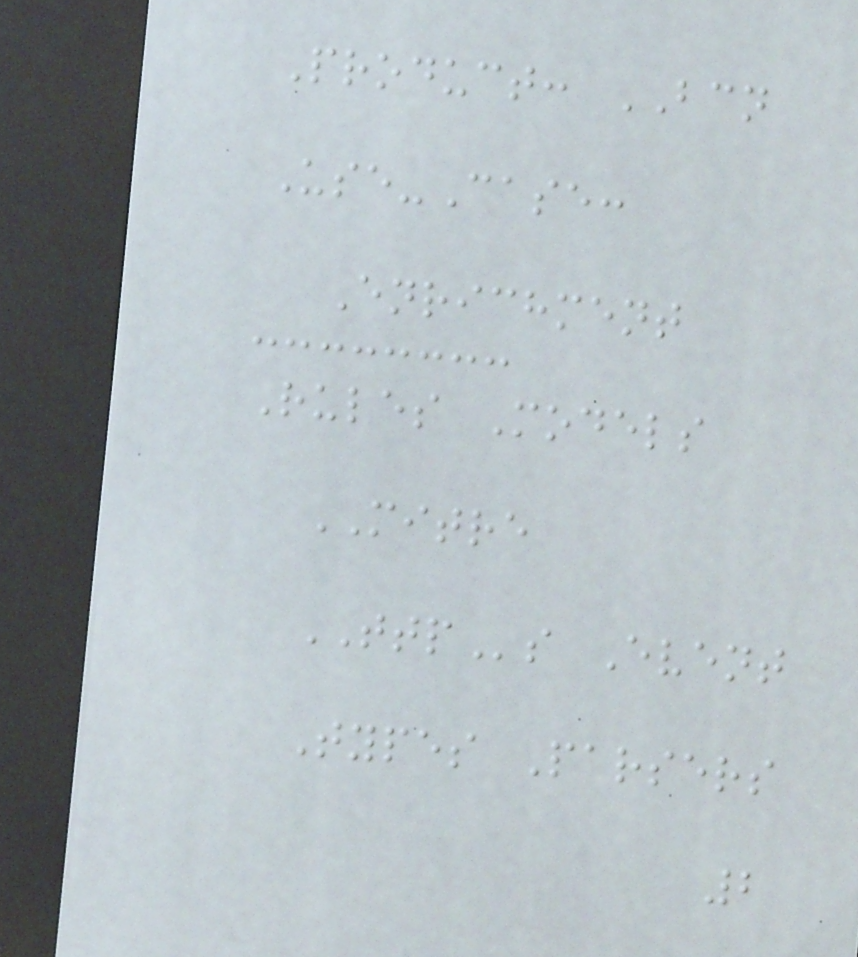Product: BCN
Use-Case:
Enrichment
Rules Models
MITRE
TTPs Event
Types Parsers
2
